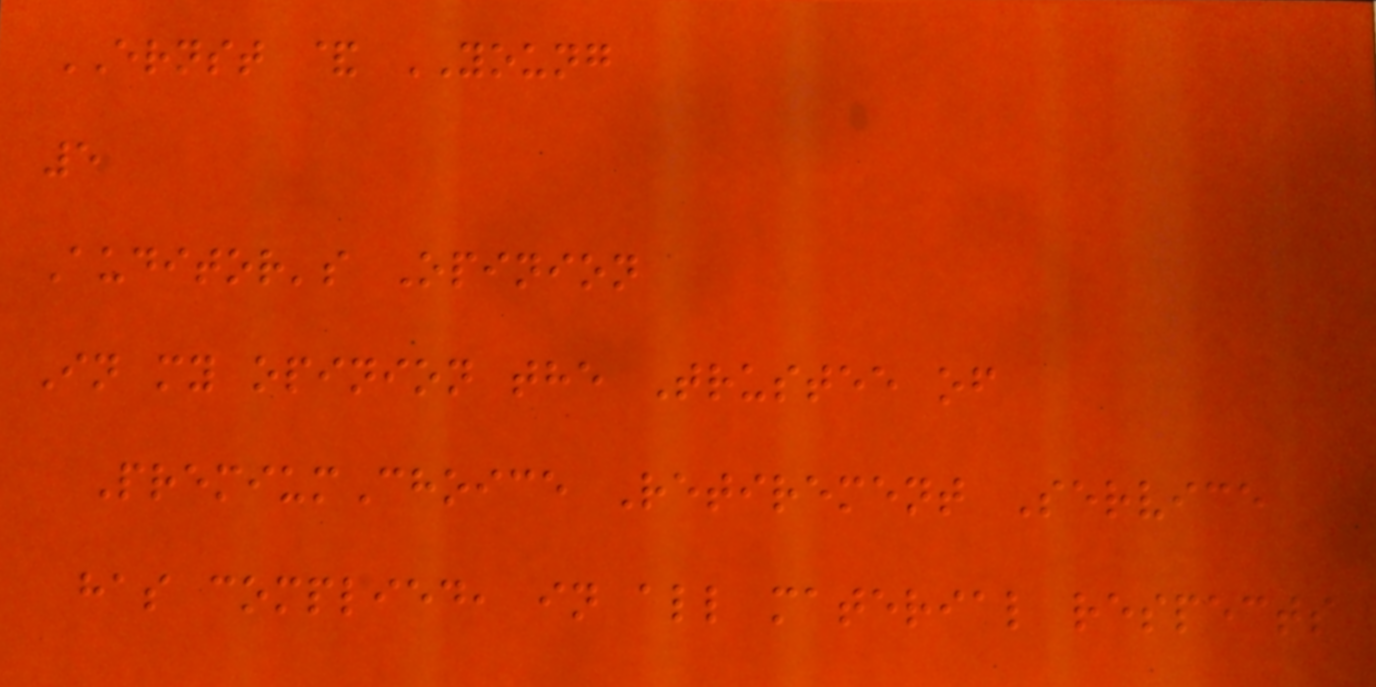ERNST & YOUNG
5
Auditor's Opinion
In my opinion the Trustee of
PremiumChoice Retirement Service
has complied, in all material respects
